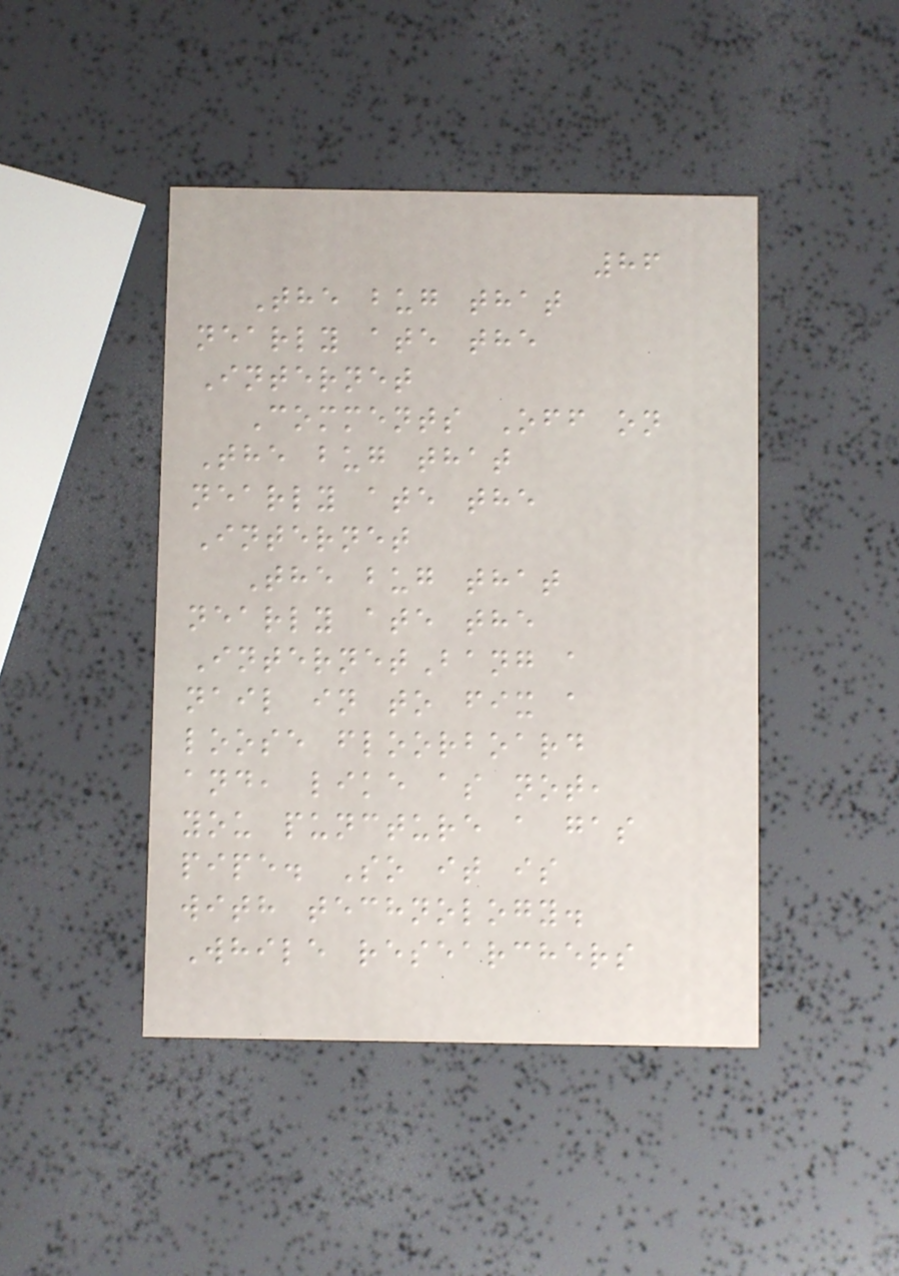86
The bug that
nearly ate the
Internet
Comments Off on
The bug that
nearly ate the
Internet
The bug that
nearly ate the
InternetBang a
nail in to fix a
loose floorboard
and, like as not,
you puncture a gas
pipe. So it is
with technology.
While researchers
